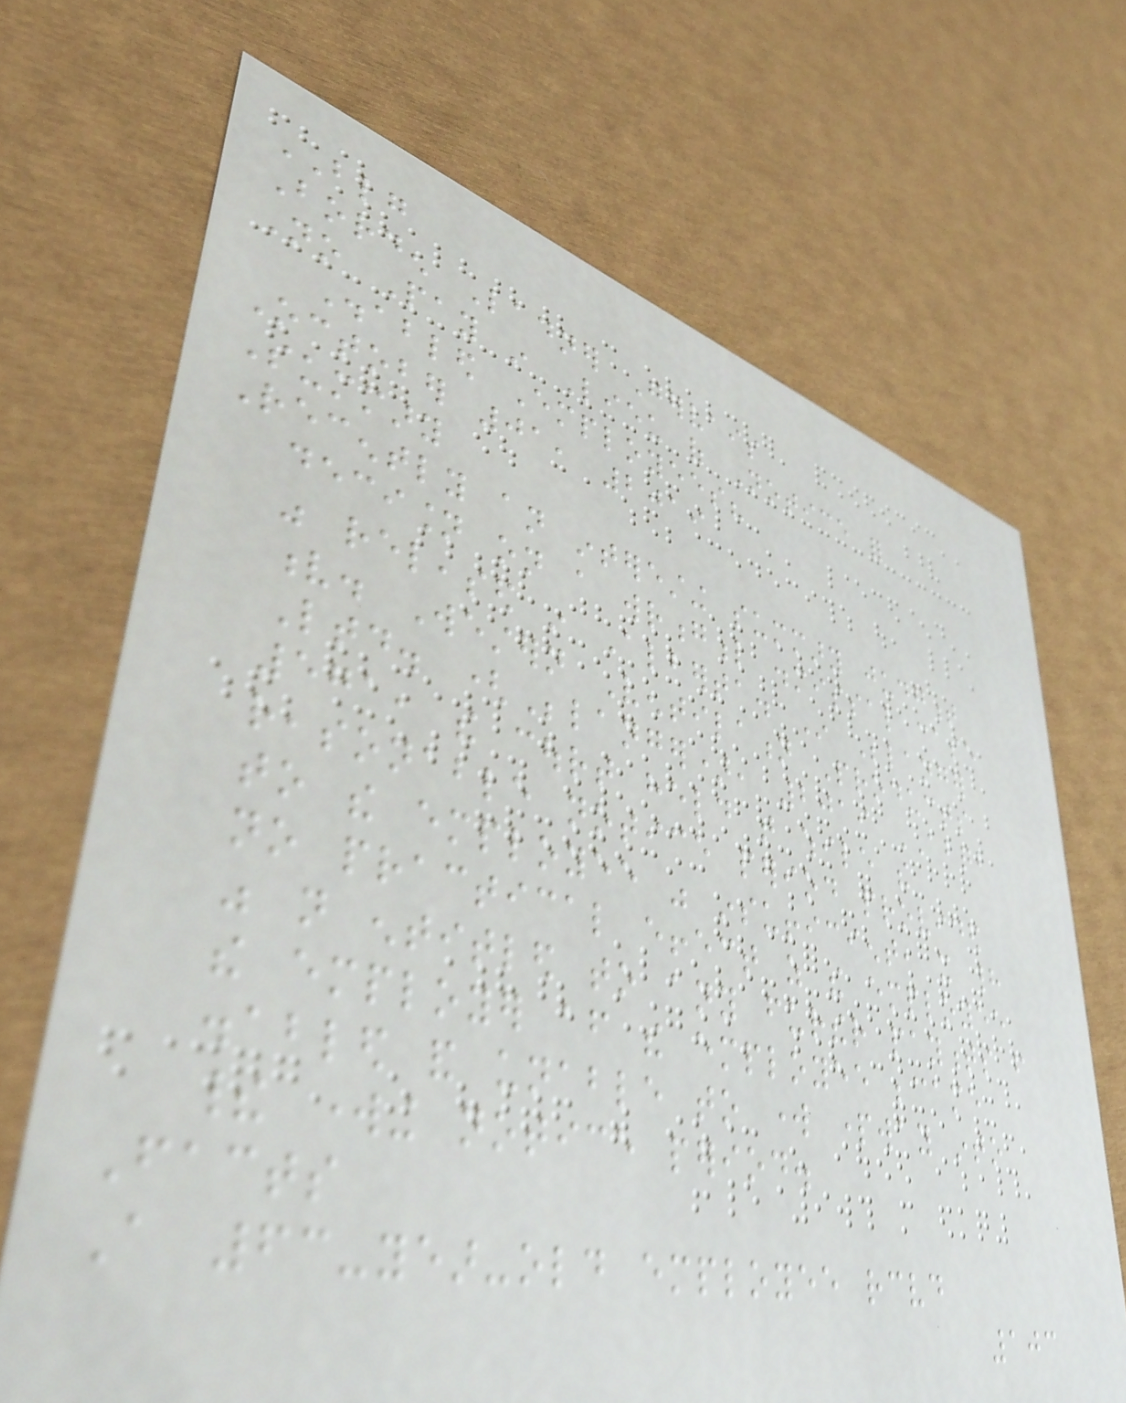BLG
Borden Ladner Gervais
No Pay in Lieu of Notice for
Disabled Employees?
October 01, 2019
Summary
Recently an interesting summary judgment
decision on a wrongful dismissal case
was released in Alberta. In Belanger
v. Western Ventilation Products
Ltd. (Belanger), 2019 ABQB
571, the court held that while the
reasonable notice period provided
to the employee was insufficient, it had
no practical effect as the employee
was not entitled to any further payments from
the employer after the employee became
disabled and unable to work partway into
their working notice period.
Facts
A 63-year-old employee received
103
